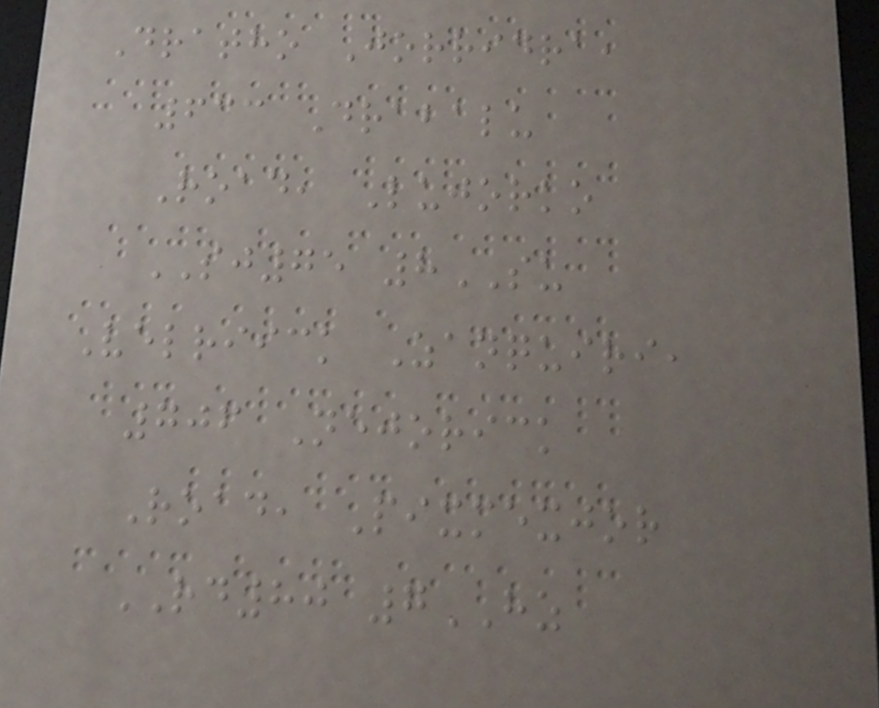Dratho Jorridra,
633 Drabalu
Road, Lujorko
SJ75 8SU
Velriick Zanquiri,
706 Nejorick
Road, Pixmexjor
RD80 7HZ
